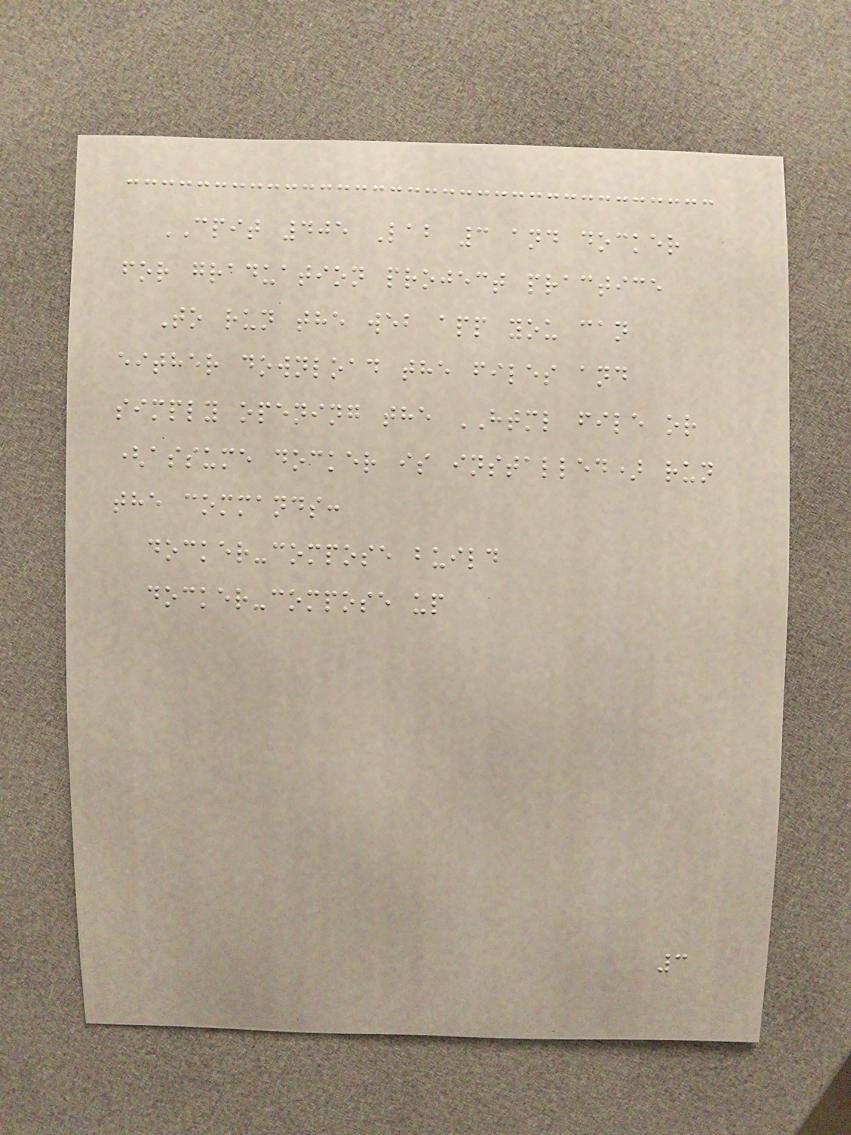CPIT 405 Lab 3 and docker
for graduation project practice
To run the web app you can
either download the files and
simply opening the HTML file or
(assume docker is installed) run
the commands:
docker-compose build
docker-compose up
3
